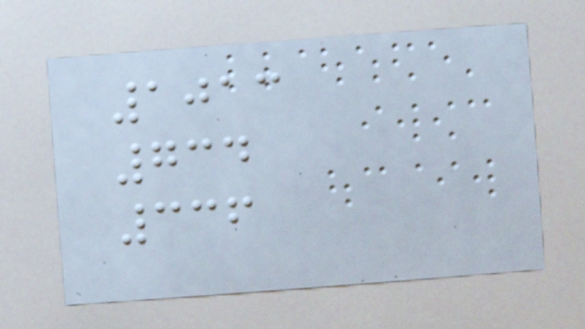1013
734
336
